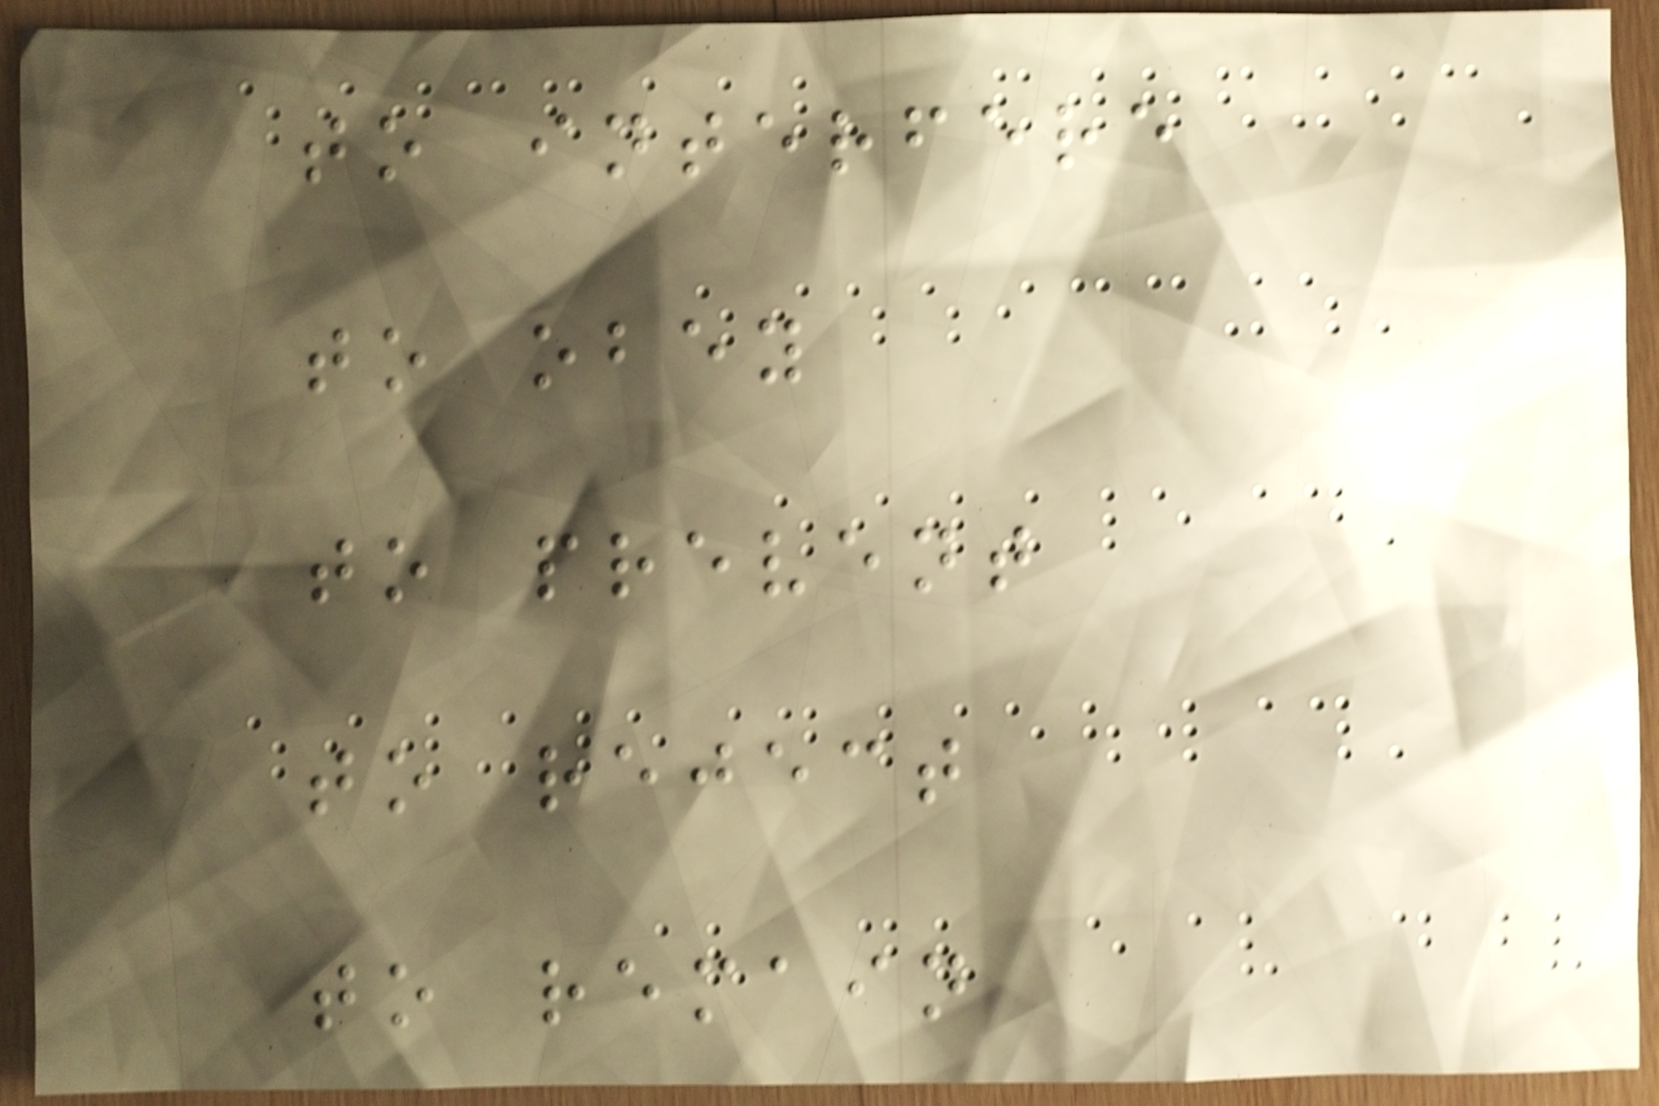to interfere
to obey
to prevent
to reject
to remain
